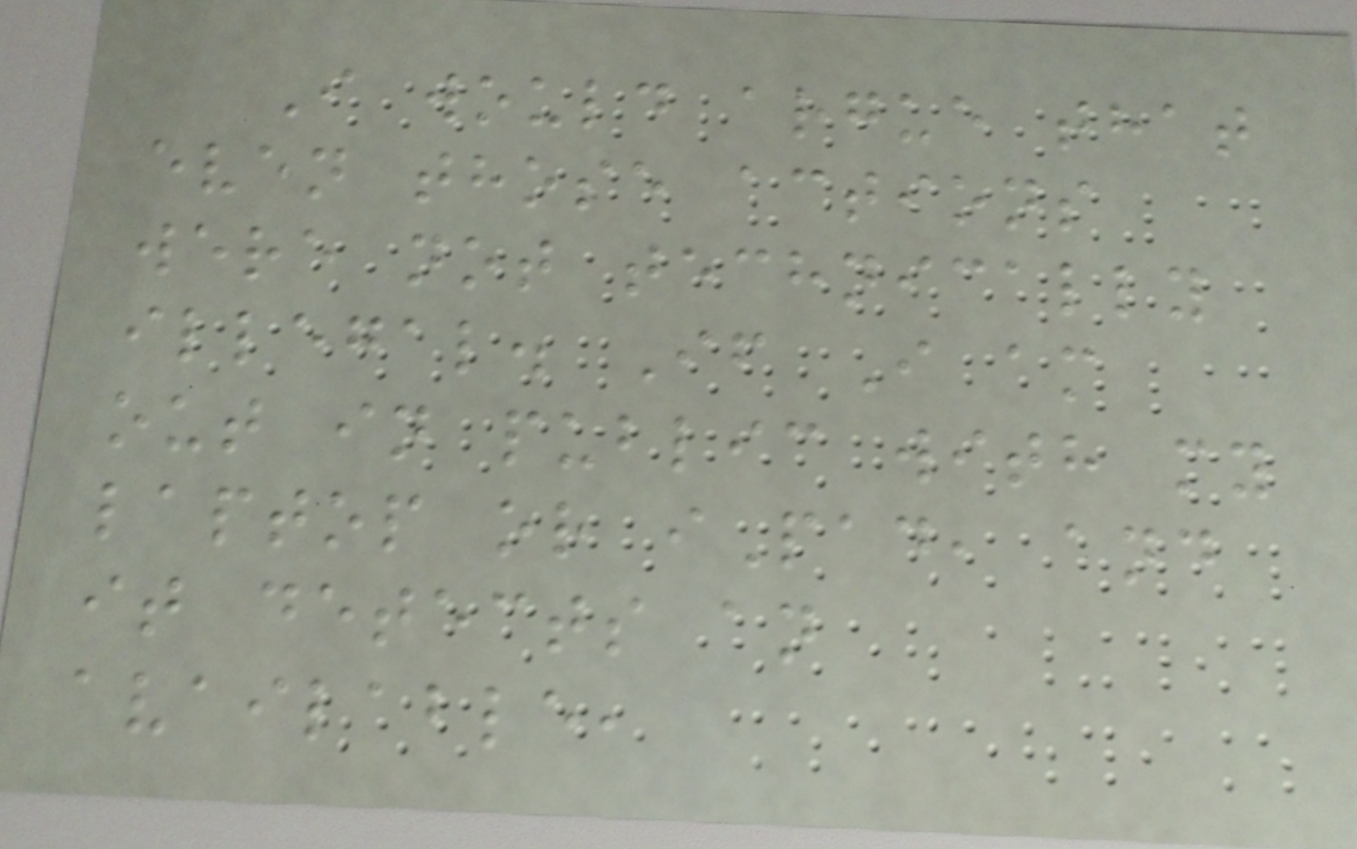I would argue that
even those actions
were not technically
illegal. If I am
out in public with my
laptop or iPad, and
it detects an
available,
